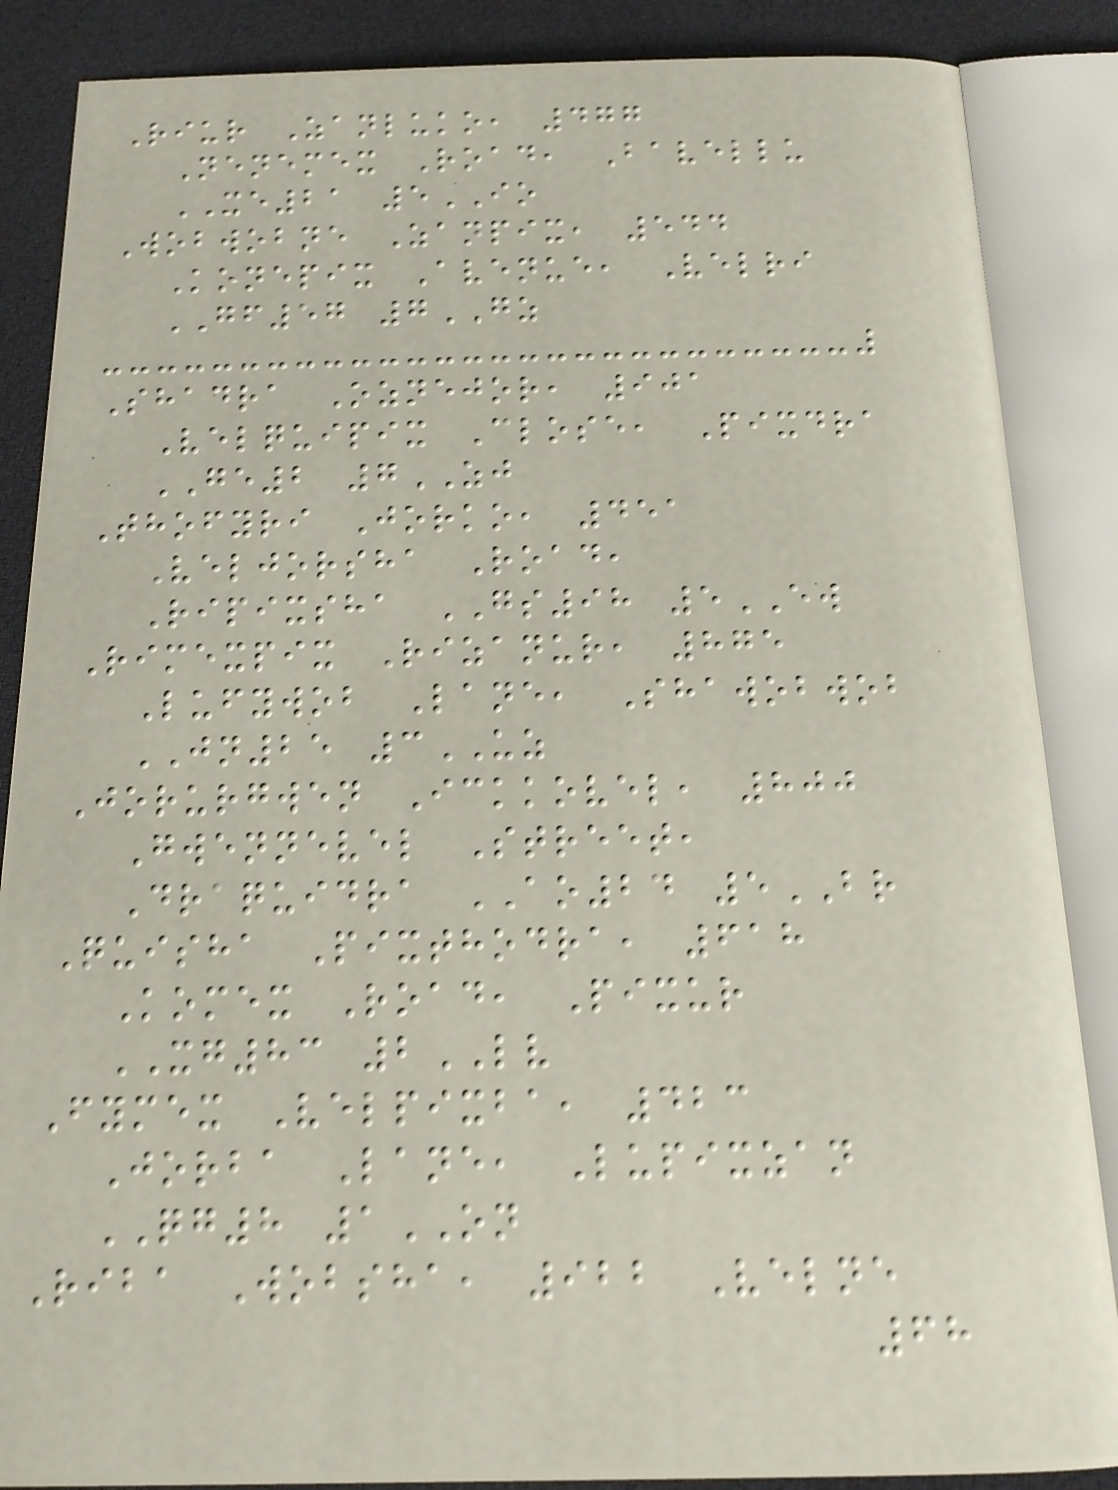Riur Zanluko, 477
Nenemex Road, Bavellu
XE21 5IO
Wobwobne Zanpix, 544
Konepix Avenue, Velri
GF57 7GZ
Shadra Oznejor, 901
Velquipix Close, Pixdra
GE2 7ZJ
Thofyri Jorko, 451
Veljorsha Road,
Ripixsha GS98 5EW
Rimexpix Rizanur, 875
Lufywob Lane, Shawobwob
JN25 3UZ
Jorurgwen Ickkovel, 800
Gwennevel Street,
Draquidra AO24 5BR
Quisha Pixthodra, 618
Komex Road, Pixur
XG83 2LV
Fymex Velpixba, 423
Jorba Lane, Lupixzan
QG8 1ON
Riba Wobsha, 922 Velne
68
